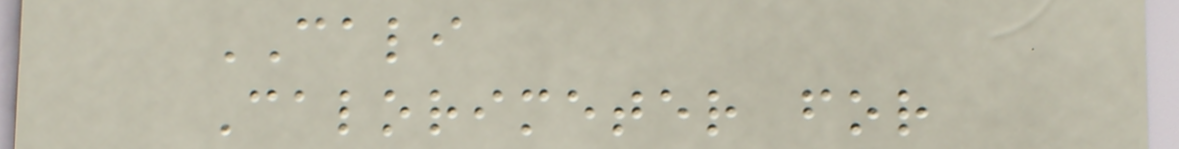CALI
Calorimeter for
